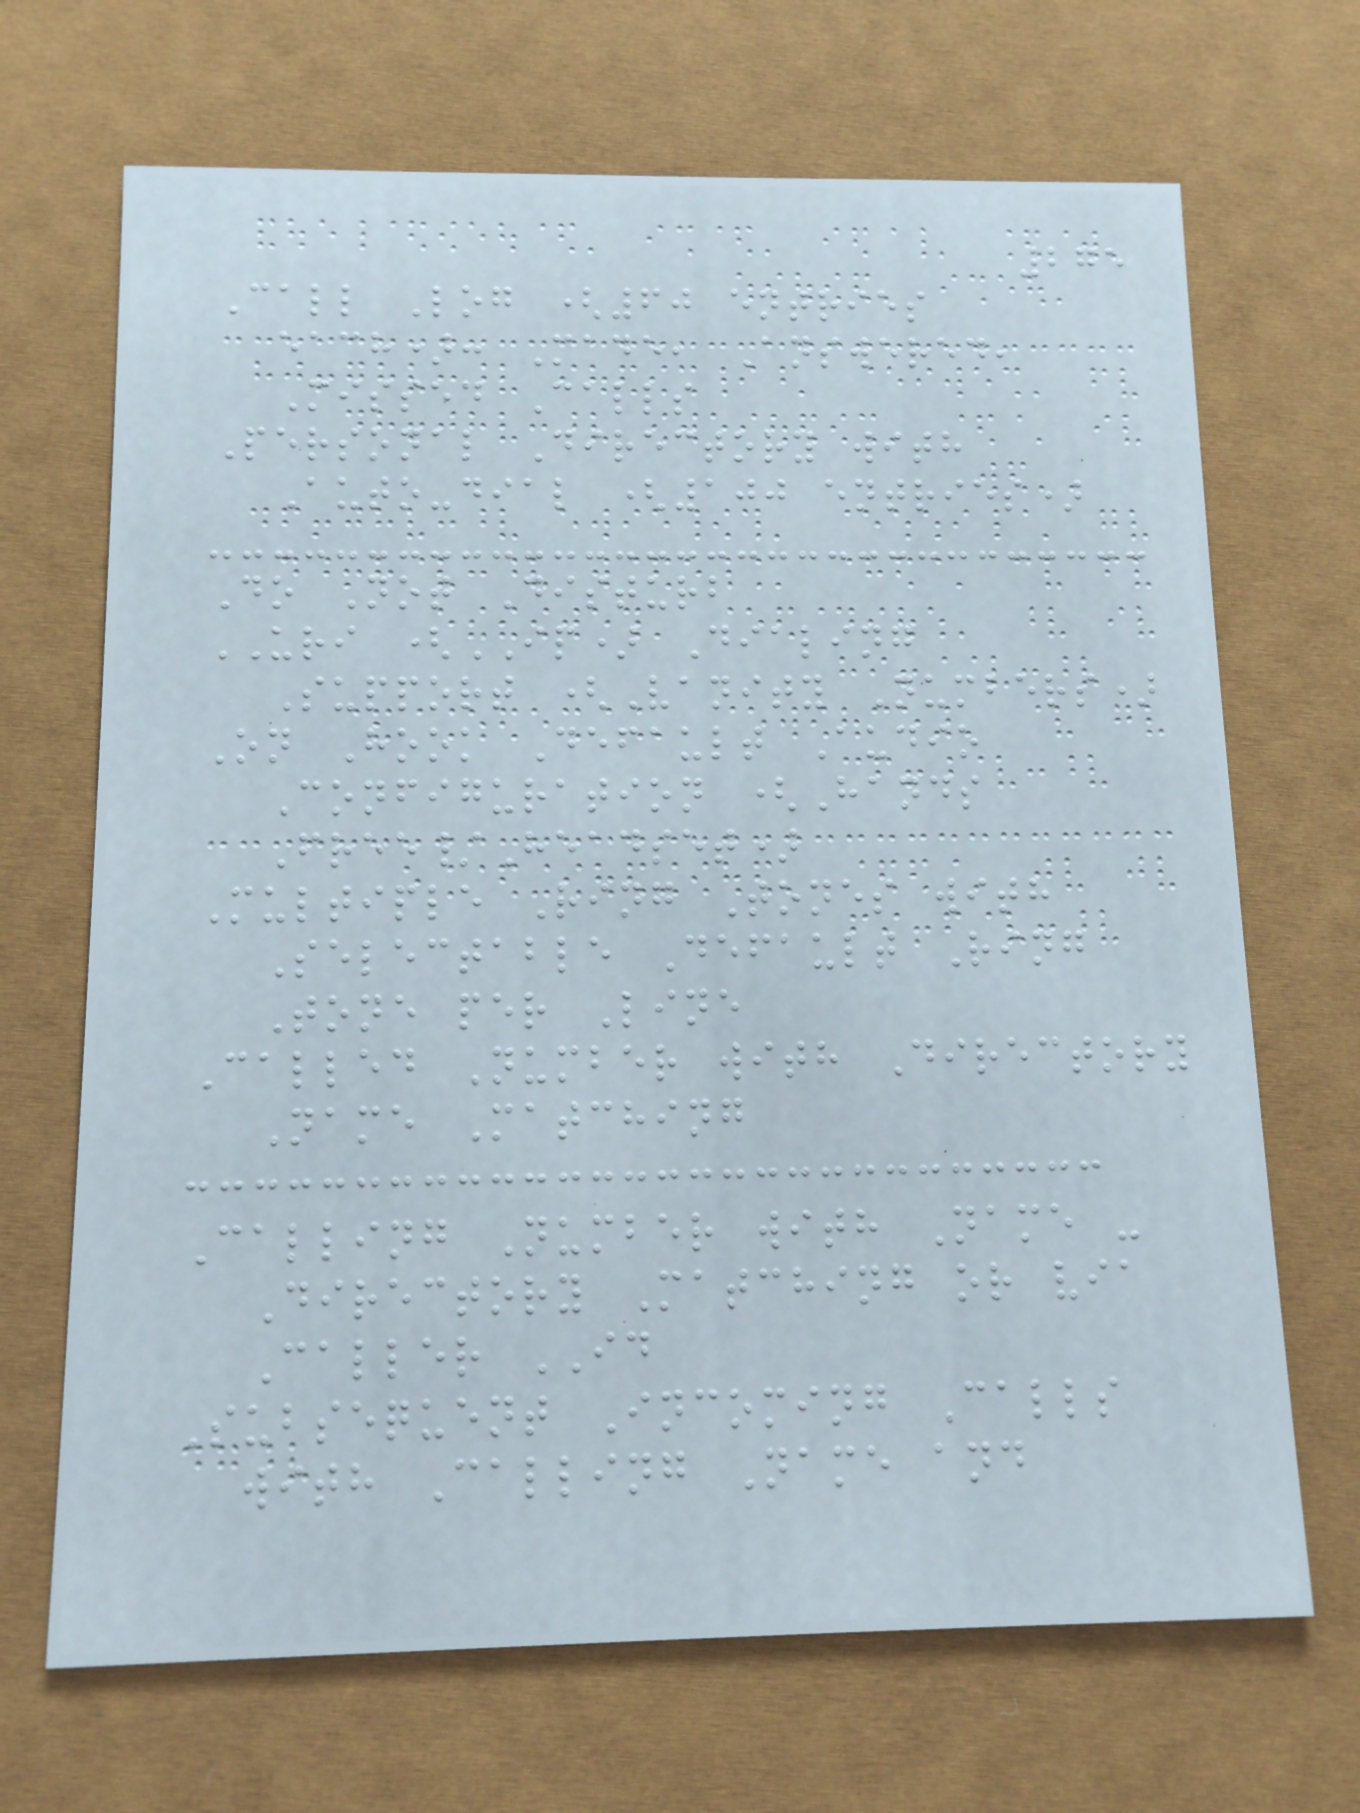275
Call Log (60 entries
each): Made, Answered,
Missed Calls
Personal Directory with
Auto-dial (100 entries)
Do Not Disturb
URI (IP) Dialing
Support (Vanity Numbers)
On Hook Default Audio
Configuration (Hands
Free/Headset)
Multiple Ring Tones with
Selectable Default Ring
Tone per Line
Called Number with Directory
Name Matching
Calling Number with Name -
Directory Matching or via
Caller ID
Subsequent Incoming Calls
with Calling Name and
